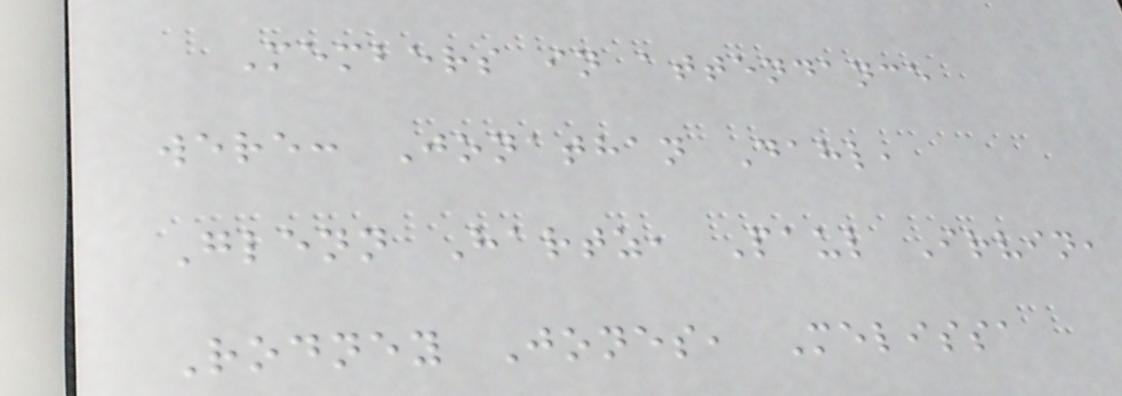Members in attendance
were: Jonathan Dahl,
Glenn Hartz, Paul Irvin,
Rodney Jones, Melissa
